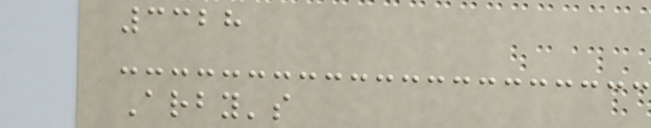3328
Arby's
